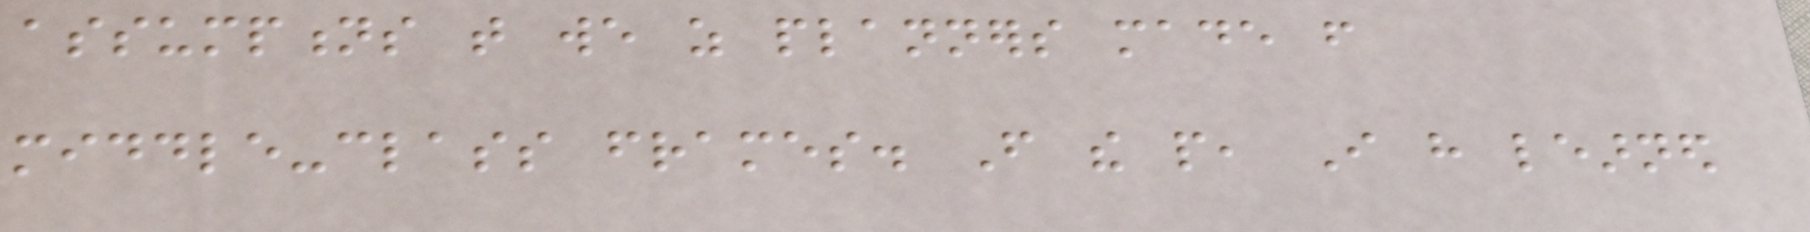assumptions that we as planners made from
middle-class frames. From the people, I have learned
